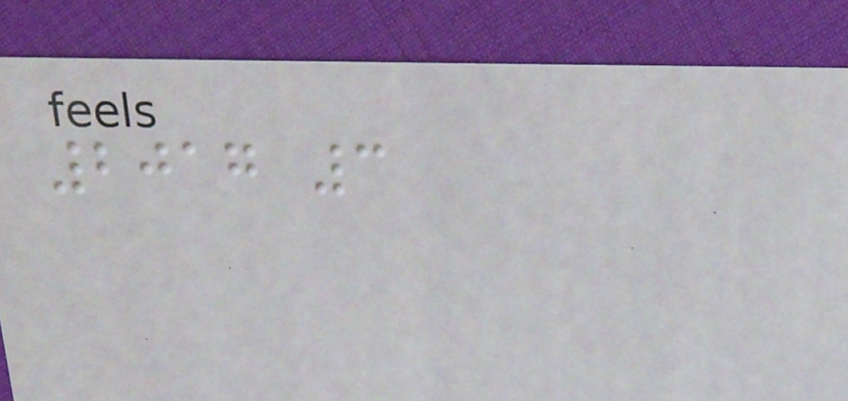2017 3
